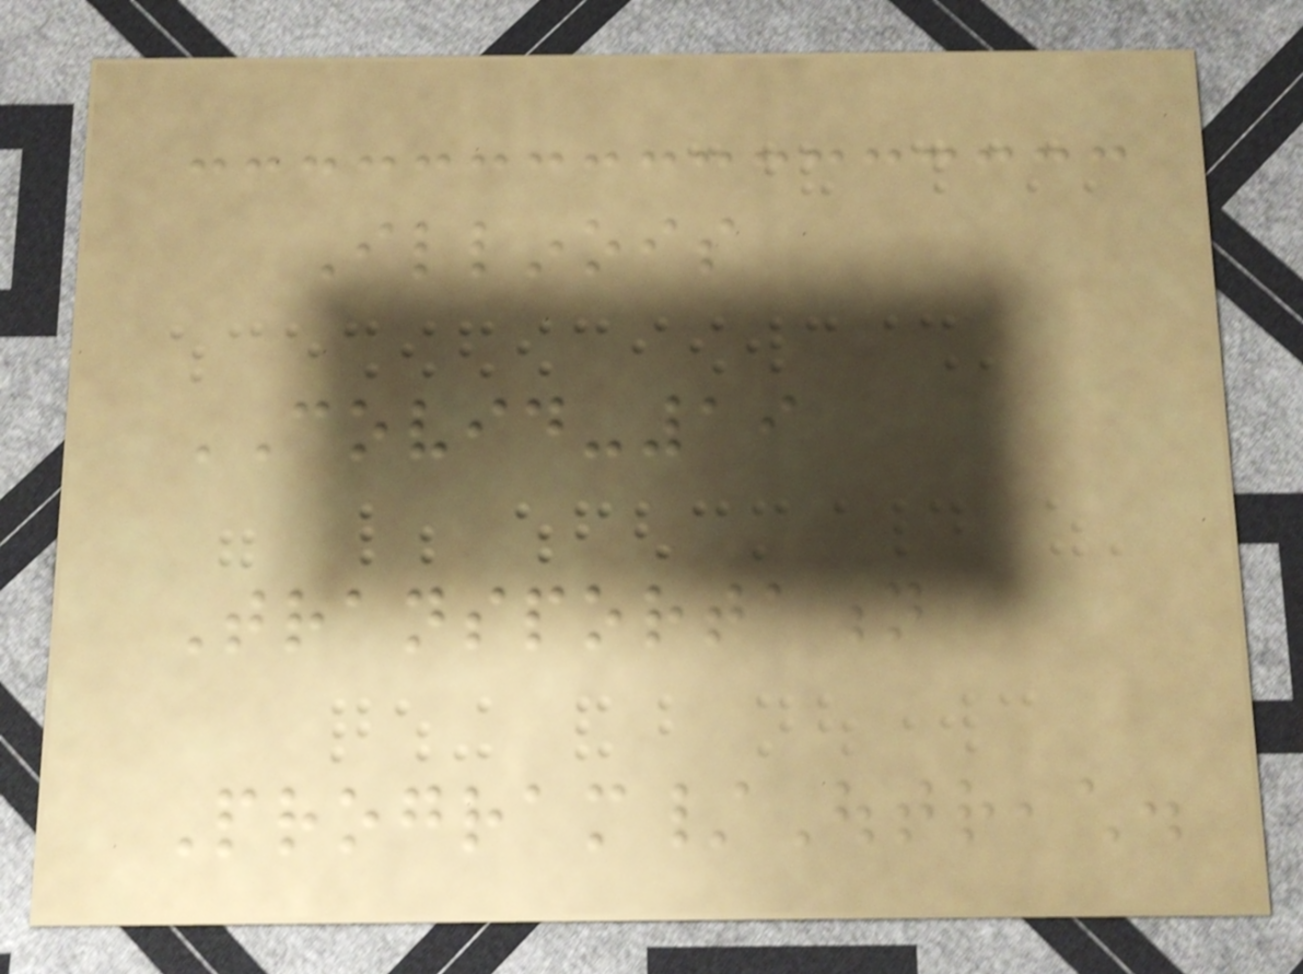Illinois
COVID-19
Transportation
Program/Outreach.
